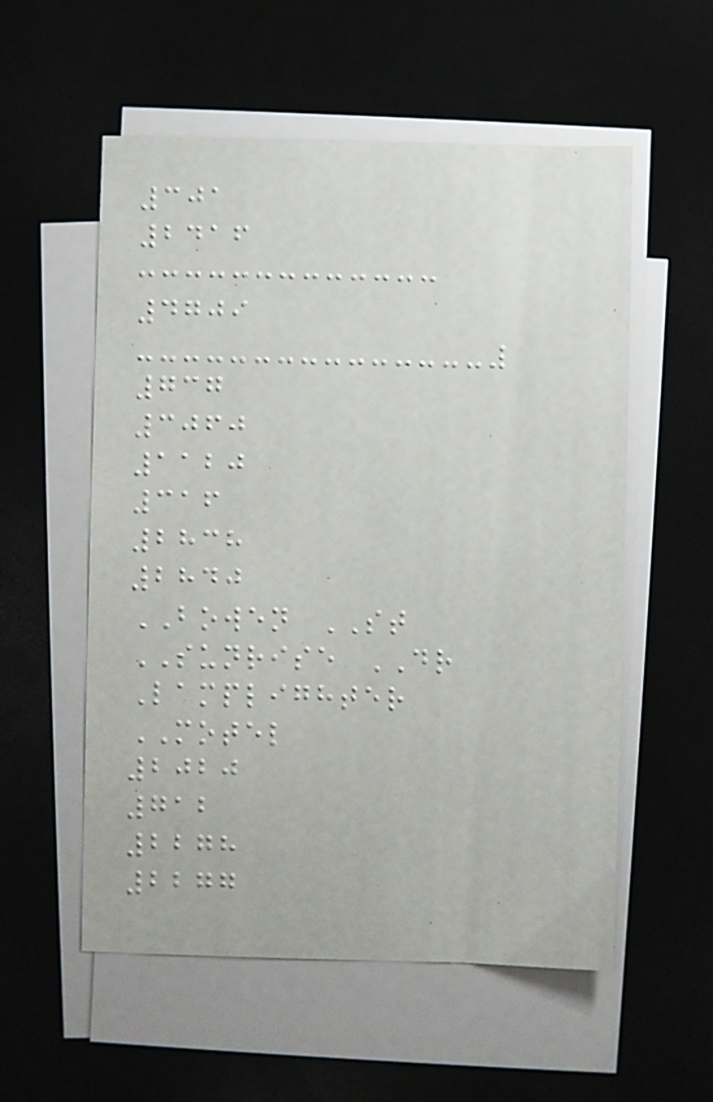301
2416
4709
737
3060
1120
316
2838
2840
BOWEN ST
SUNRISE DR
Lamplighter
MOTEL
2020
712
2278
2277
